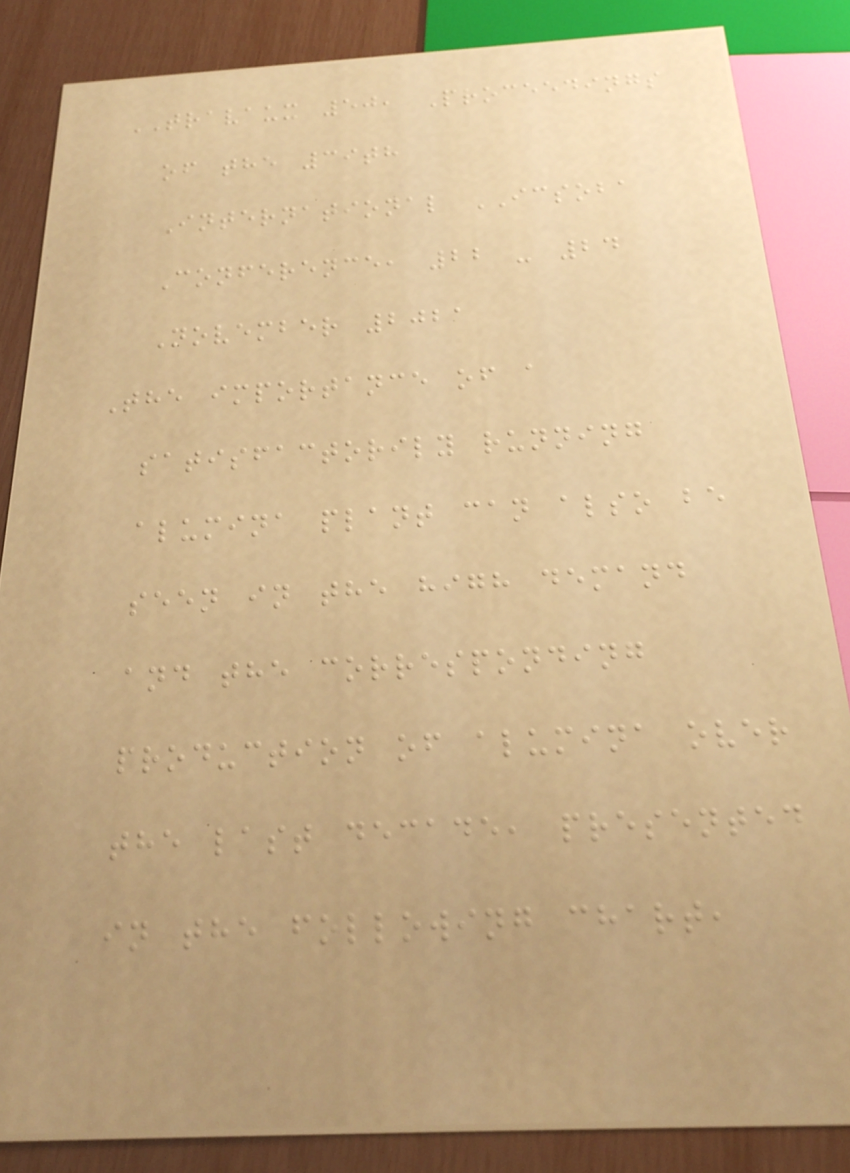TRAVAUX 50, Proceedings
of the 39th
International ICSOBA
Conference, 22 - 24
November 2021
The importance of a
satisfactorily running
alumina plant can also be
seen in the high demand
and the corresponding
production of alumina over
the last decade, presented
in the following chart,
